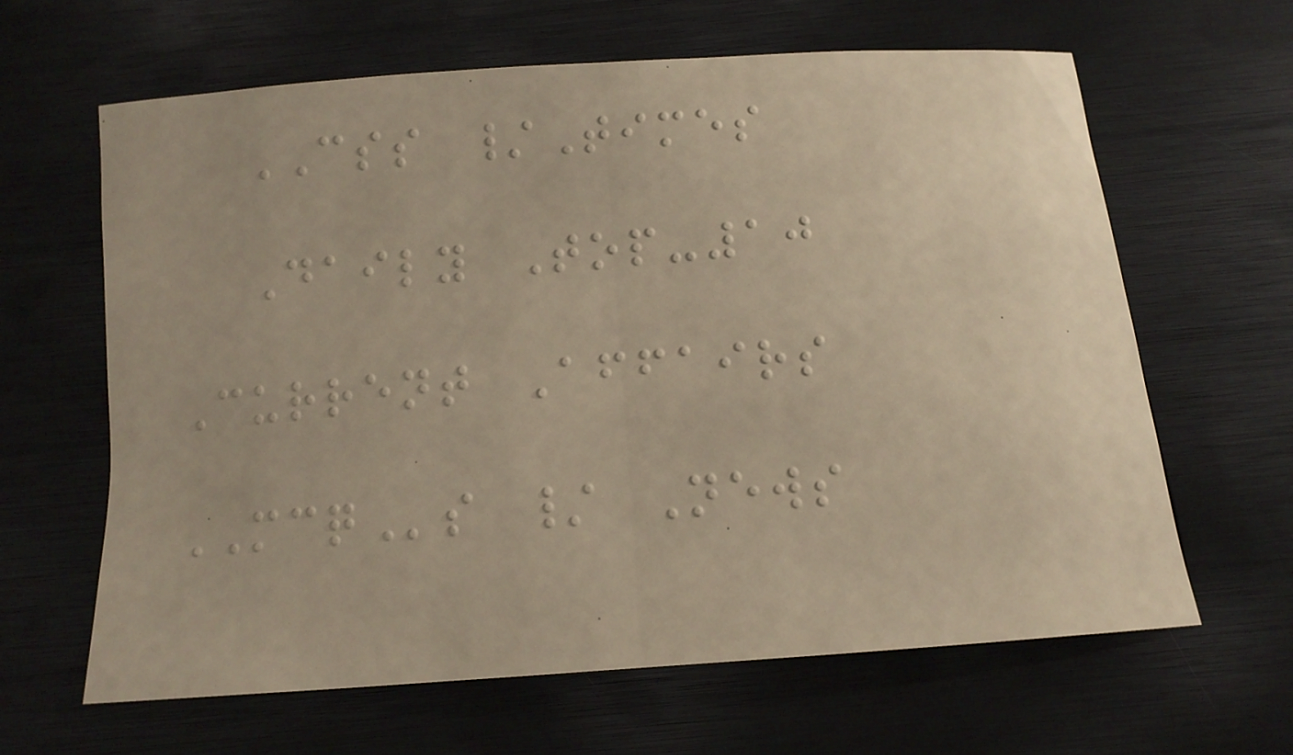CSS /Times
Daily Top-10
Current Affairs
MCQs / News
